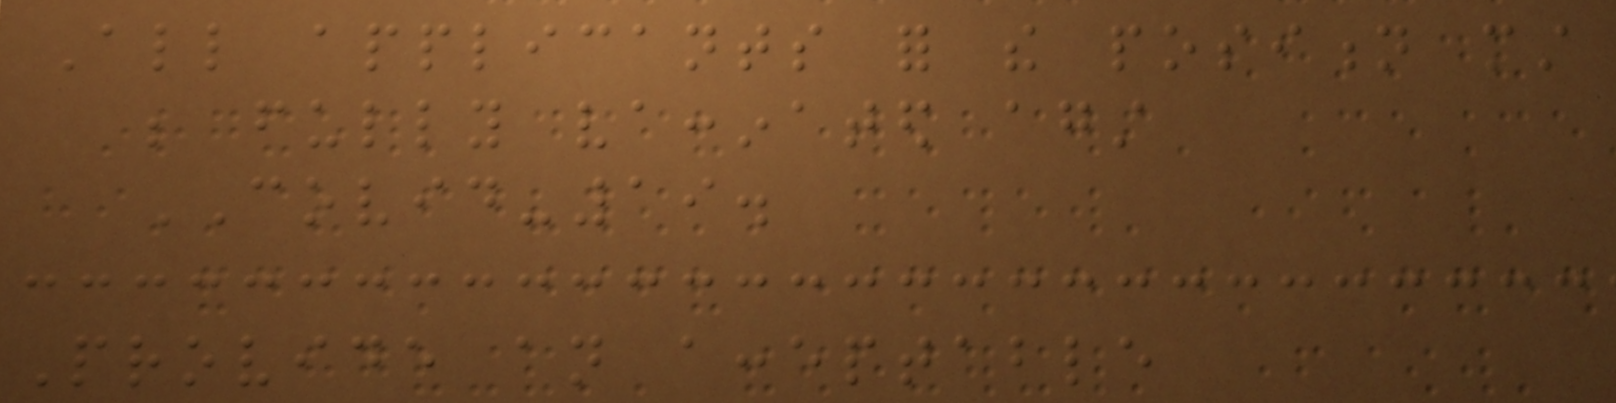All applicants for the position must
be fully vaccinated against
COVID-19.
Provide an acceptable
